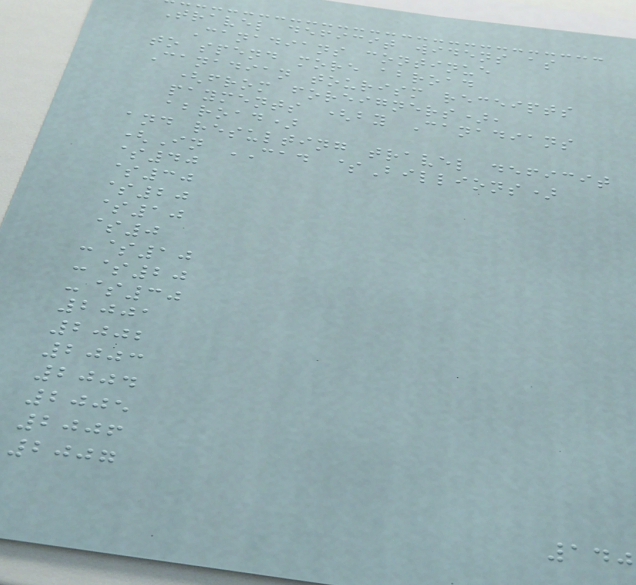Travel deficit widens as
Canadians continue
to spend more abroad
Canadian tourism receipts
(from foreigners),
payments (by Canadians
abroad)
and resulting travel deficit
(In CAD $Billions)
$40
$30
$20
$10
$0
-$10
-$20
-$30
2001
2002
2003
2004
2005
2006
2007
140
